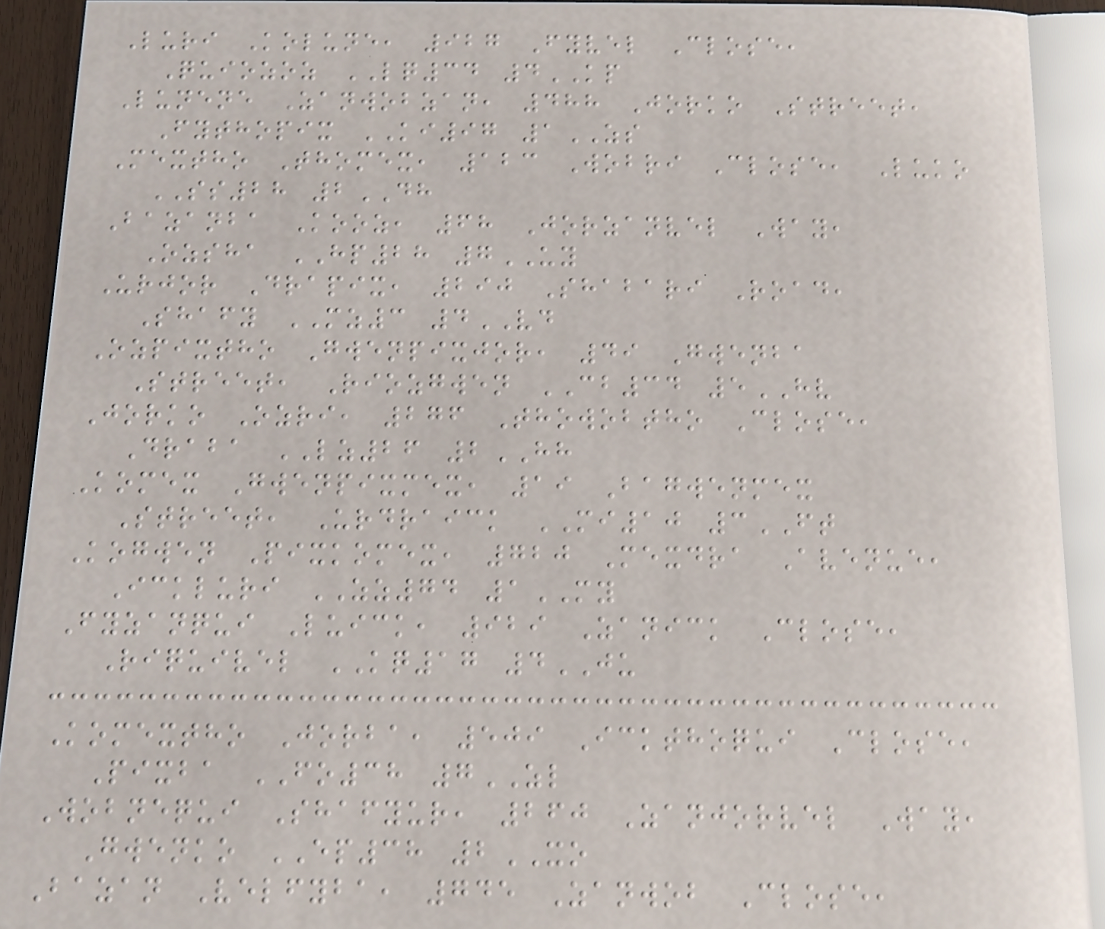Luri Kolune, 927 Fyvel Close,
Quiozoz LQ34 4KP
Lunene Zanwobzan, 488 Jorko Street,
Fythopix KI97 1ZS
Mextho Thomex, 123 Wobri Close, Luko
SS28 2DH
Bazanba Kooz, 68 Jorzanvel Way,
Ozsha HP28 7UY
Urjor Drapix, 290 Shabari Road,
Shafy MZ3 4VD
Ozpixtho Gwenpixjor, 49 Gwenba
Street, Riozgwen CB34 5HV
Jorko Ozri, 276 Thowobtho Close,
Draba LZ26 2HH
Komex Gwenpixmex, 19 Bagwenmex
Street, Urdraick MI10 3FT
Kogwen Pixkomex, 720 Mexdra Avenue,
Ickluri ZZ74 1MY
Fyzanqui Luick, 929 Zanick Close,
Riquivel KQ17 4JU
Komextho Jorba, 509 Ickthoqui Close,
Pixba FO38 7ZL
Wobnequi Shafyur, 260 Zanjorvel Way,
Gwenko EP38 2XO
Bazan Velfyba, 745 Zanwob Close,
